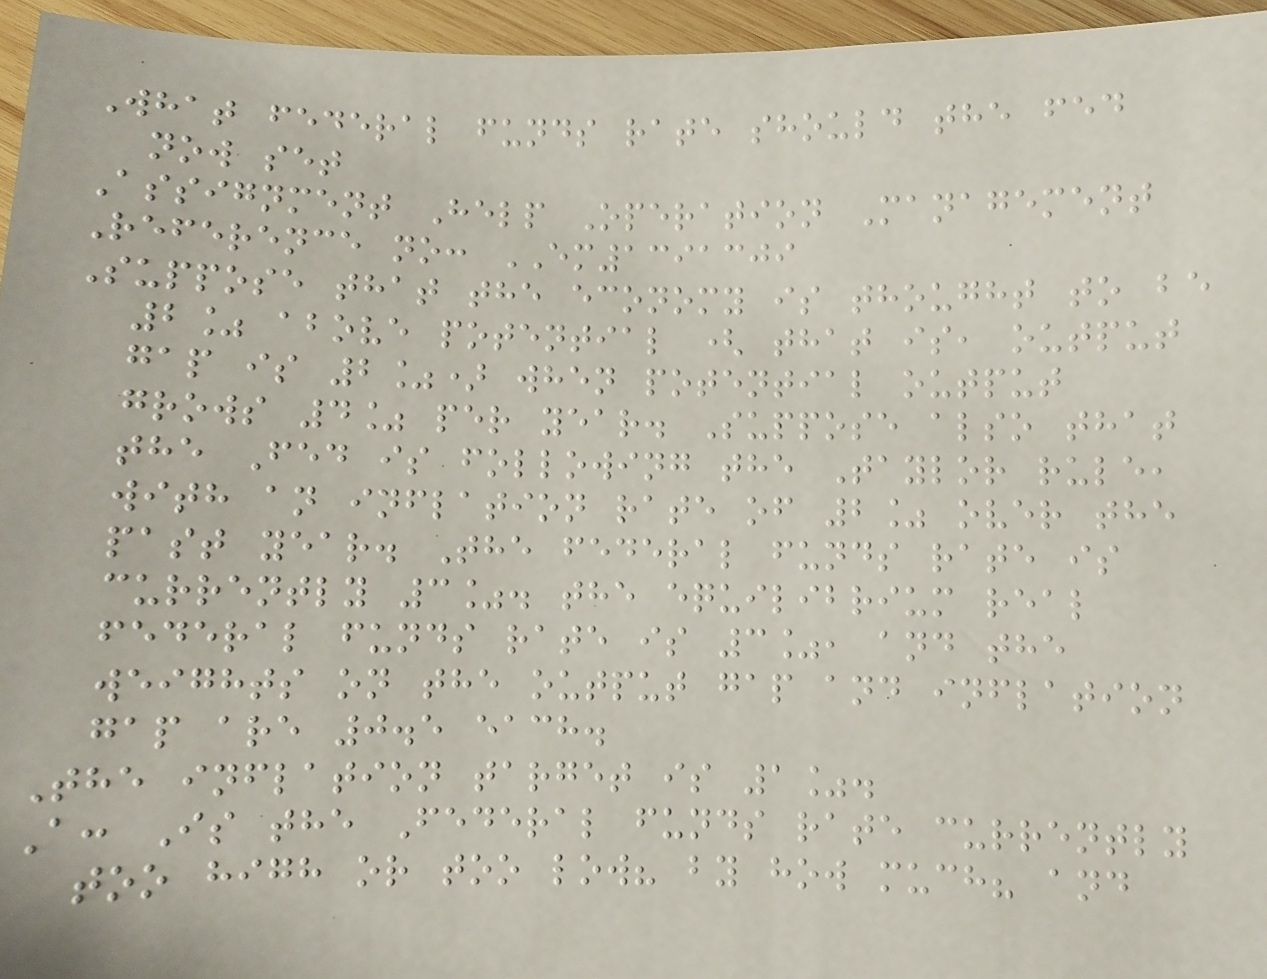What federal funds rate should the fed
now set
Assignment Help Operation Management
Reference no: EM1391309
Suppose that the economy is thought to be
2% above potential ( that is, output
gap is 2%) when potential output
grows 4% per year. Suppose also that
the Fed is following the Taylor rule,
with an inflation rate of 2% over the
past year. The federal funds rate is
currently 3%. the equilibrium real
federal funds rate is 3%, and the
weights on the output gap and inflation
gap are 0.5 each.
The inflation target is 1%.
A: Is the Federal funds rate currently
too high or too low? by how much? and
